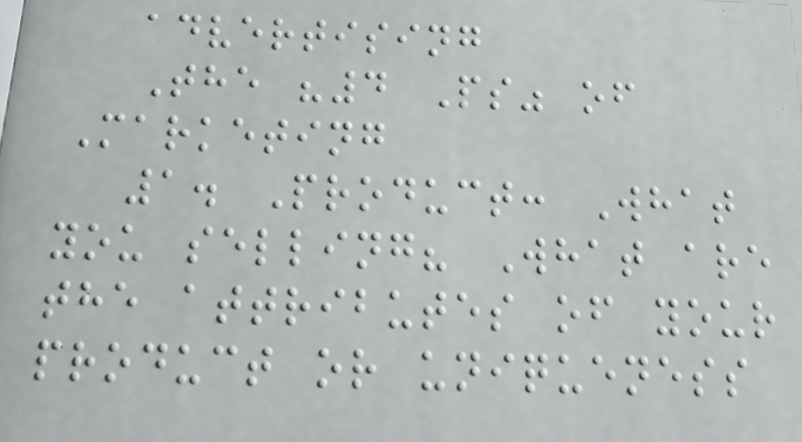advertising
The "4 Ps" of
Marketing
1. Product: What
you selling? What are
the attributes of your
product or uniqueness
